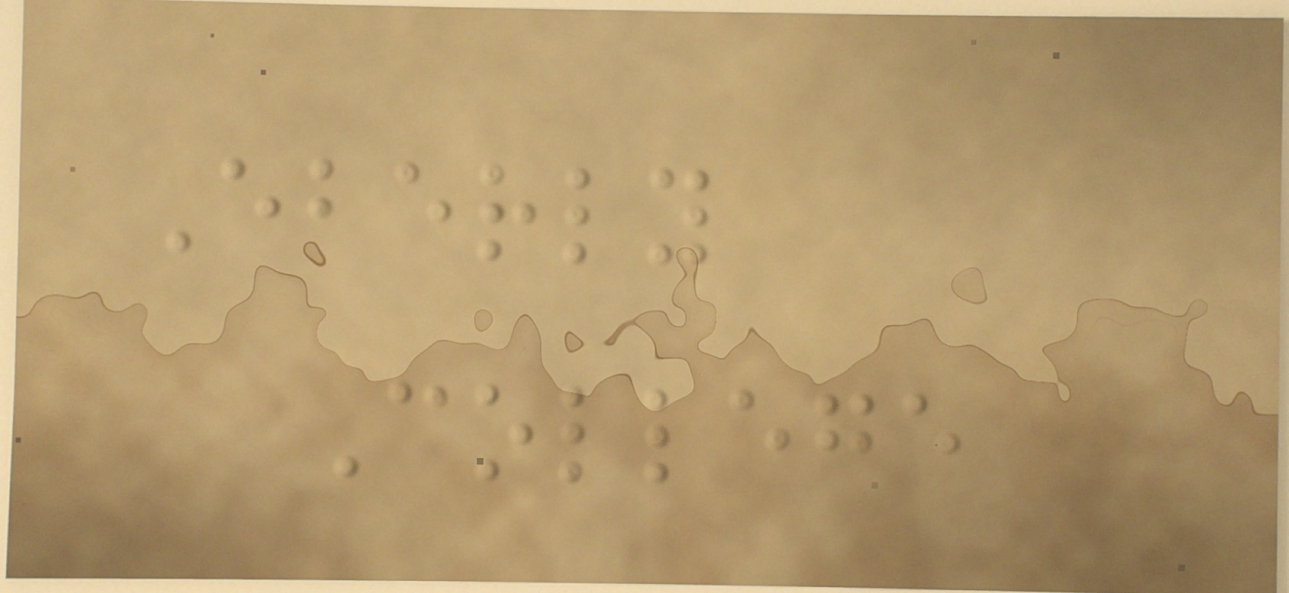Eberly
College
